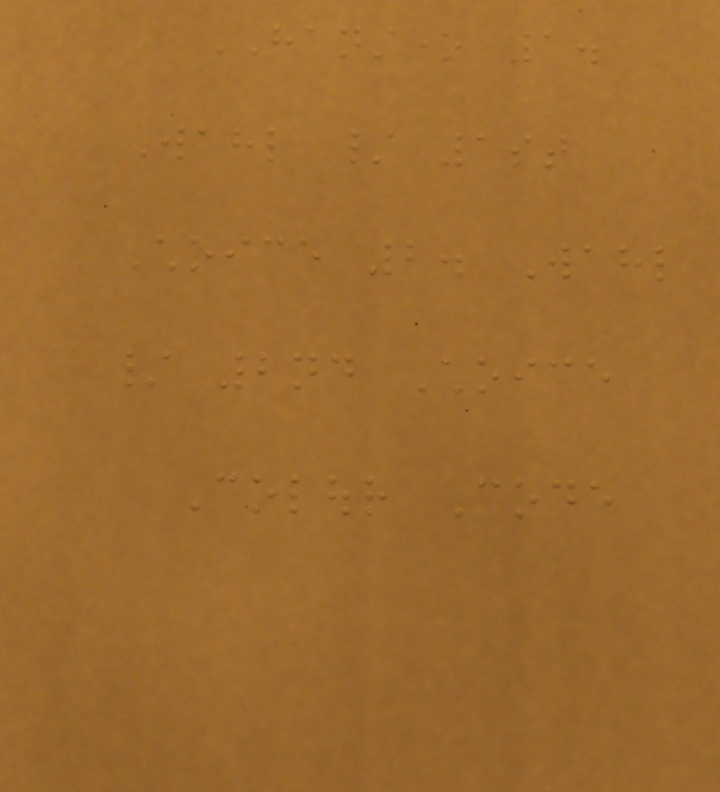HANSTONE 1.
Wahl / 1st
Choice 2. Wahl
/ 2nd Choice
Colour Code
